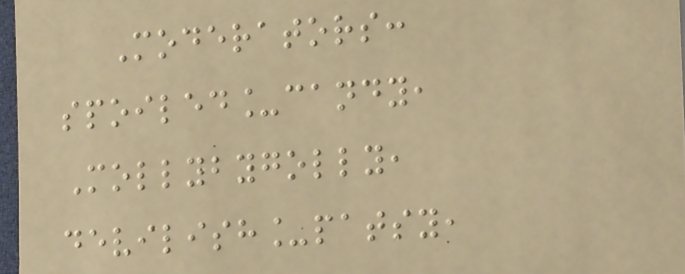Moderators:
spoiled_candy,
Mollybygolly,
devilish_patsy,
